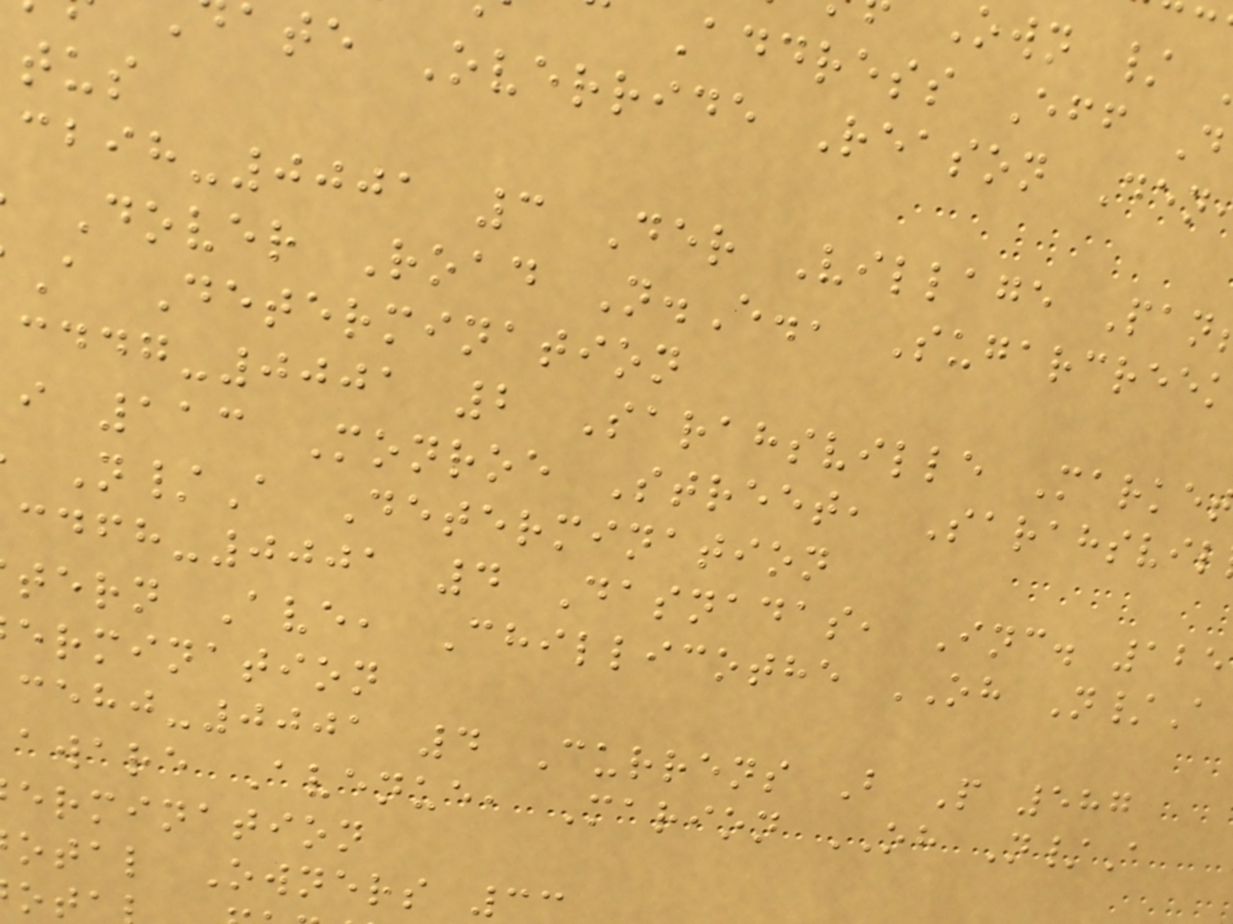Address Eff D
ate Override Reason Den
-0001 3 Der Village Pan
Dover Road N.E., Sugarcreek
A Determination
-0001 2 Sarahsville Marke
i 113 Monroe Street, Sarahsvil
N/A Determination
-0001 4 Dasnadas, Inc. 125
tern Ave, Chillicothe OH N/A
ermination
-0001 4 Currens B P 587
aware Avenue, Marion OH N/A
ermination
otal Owners 3
